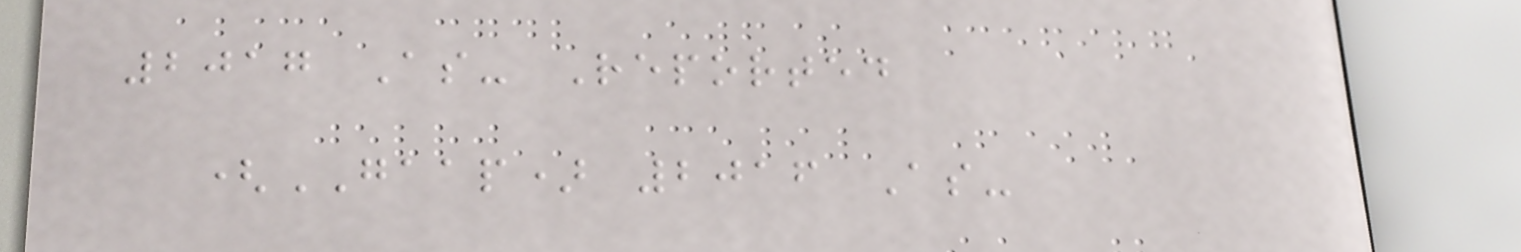2017 As- Reported
(GAAP) 2016 As-
